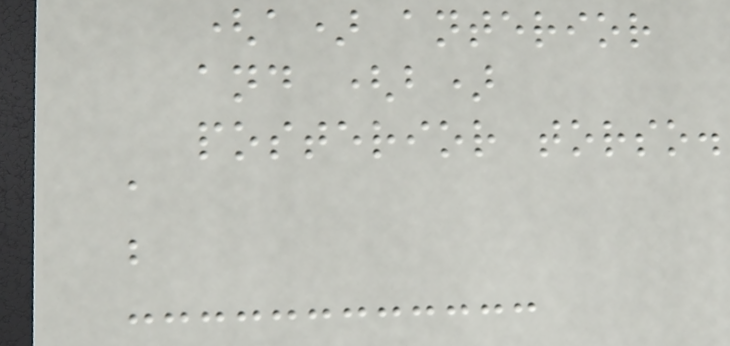(a) anterior
and (b)
posterior torso.
a
b
